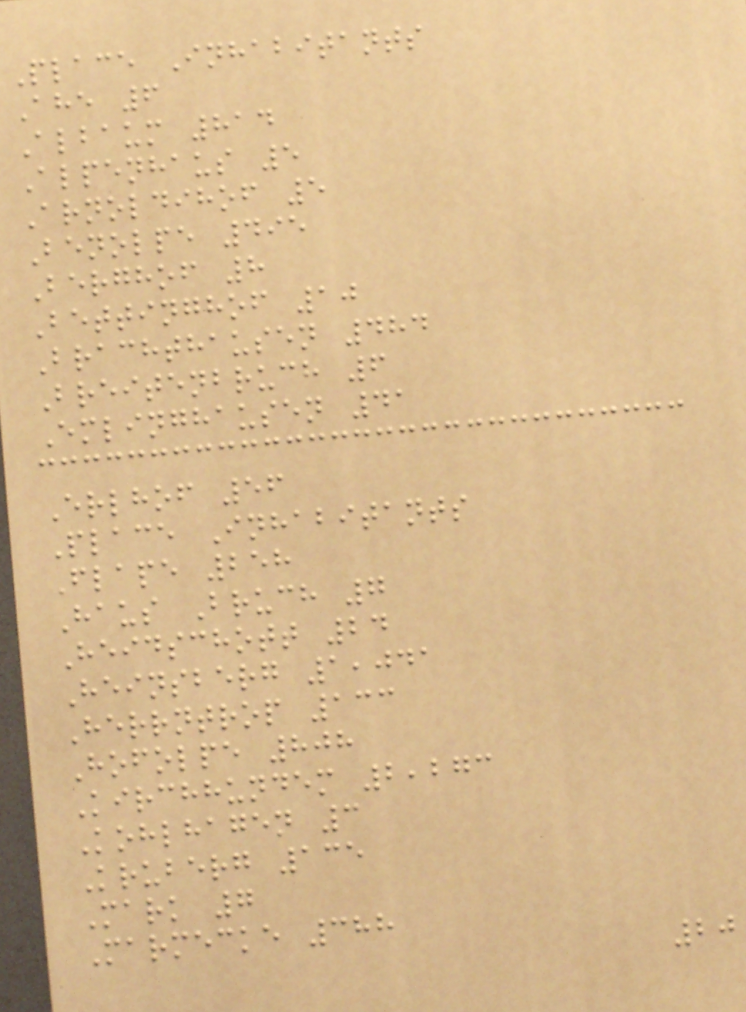Place Inhabitants
Ahe 6
Albaum 814
Alpenhaus 5
Arnoldihof 5
Benolpe 495
Berghof 8
Bettinghof 10
Brachthausen 484
Breitenbruch 6
Emlinghausen 41
Erlhof 56
Place Inhabitants
Flape 258
Haus Bruch 7
Heidschott 24
Heinsberg 1,041
Herrntrop 133
Hofolpe 808
Kirchhundem 2,273
Kohlhagen 3
Kruberg 135
Mark 7
Marmecke 388
20
